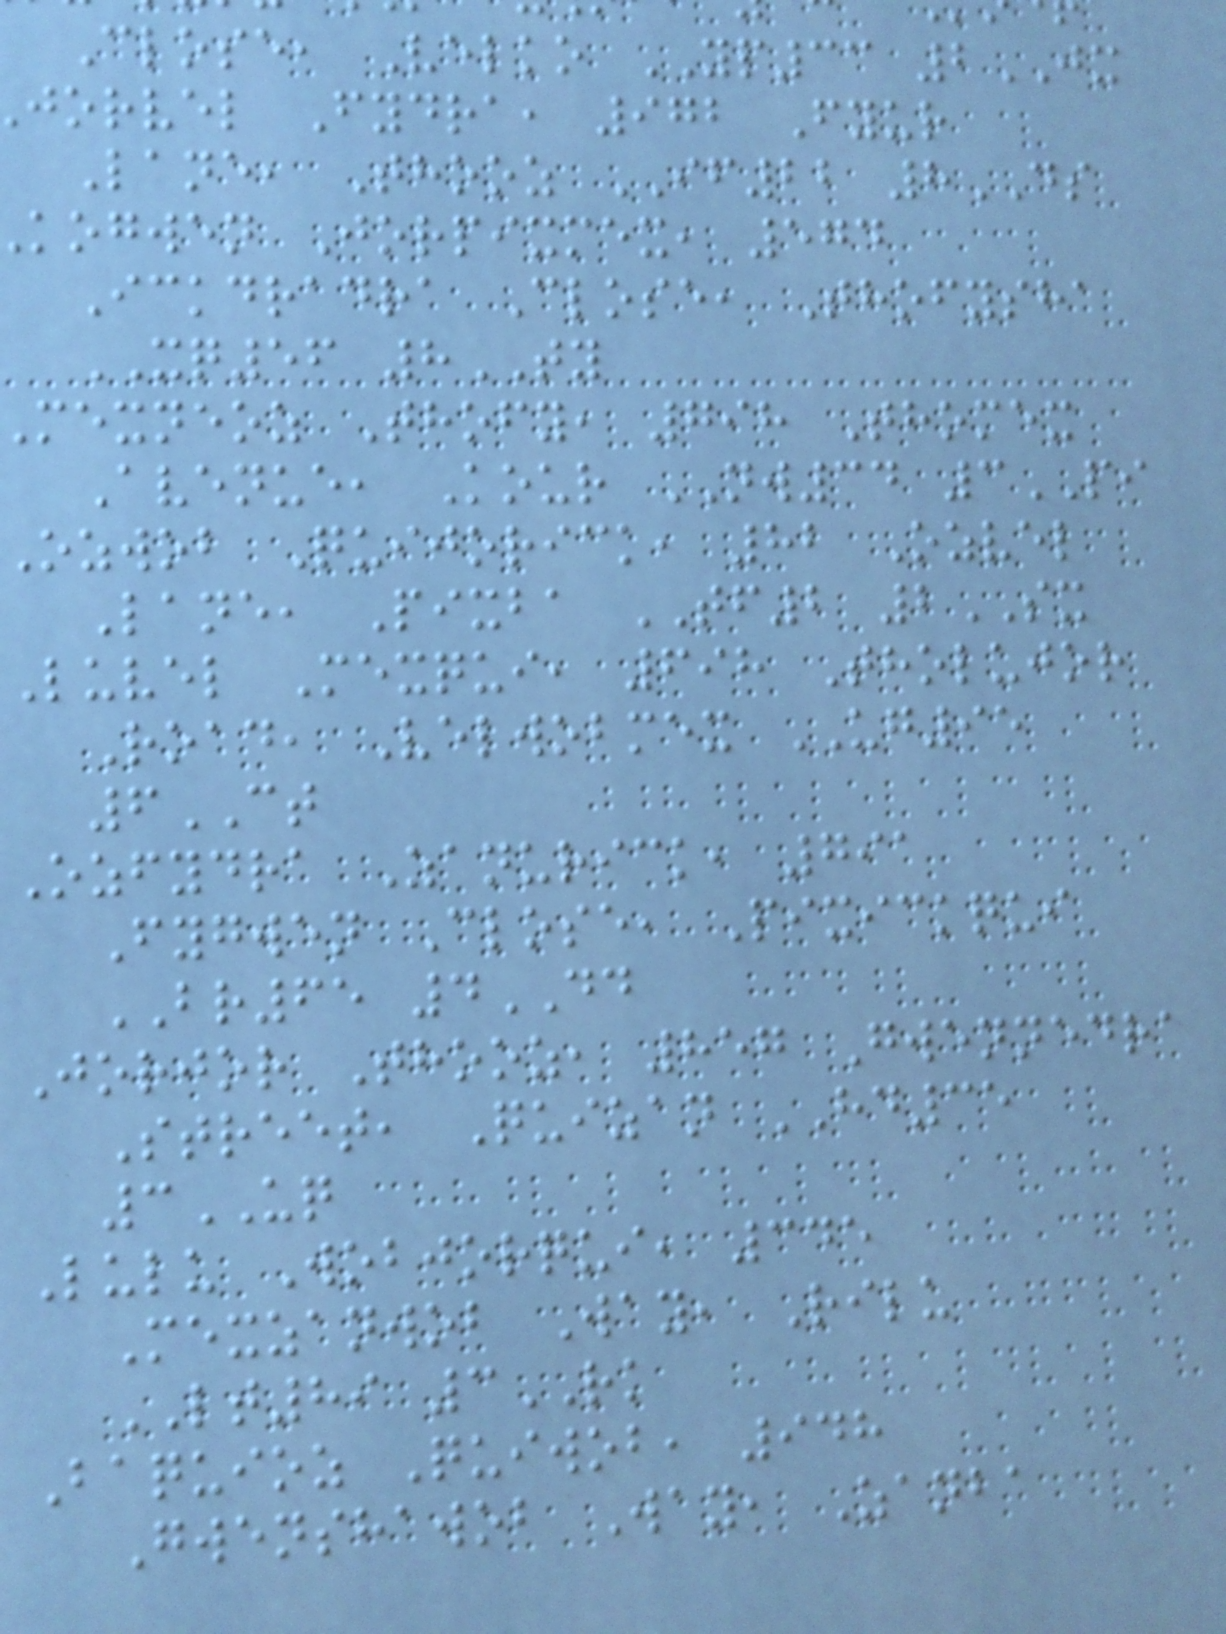Close, Velko YP33 2JX
jorvel Fydra, 972 Fyur
Lane, Thooz IF22 8DS
kogwen Jorpixmex, 574
Ickdradra Close, Thofysha
XQ56 8TY
mexneoz Thofy, 798 Thomex
Avenue, Kour NW34 3PI
ozwob Quijorick, 82 Ozvel
Lane, Pixba TF2 2SX
Luvel Mexqui, 698 Tholujor
Road, Velwobmex UG95
6CT
Ozfydra Zanurick, 791
Fygwen Close, Pixickqui
BR65 4DD
Jorjor Thooz, 857 Gwennedra
Street, Quizan HD35
3UQ
Lulu Wobjorqui, 345
Mexzanwob Way, Rilu
LT89 3RK
Baquioz Quiwob, 948
Gwenshawob Way, Zanba
